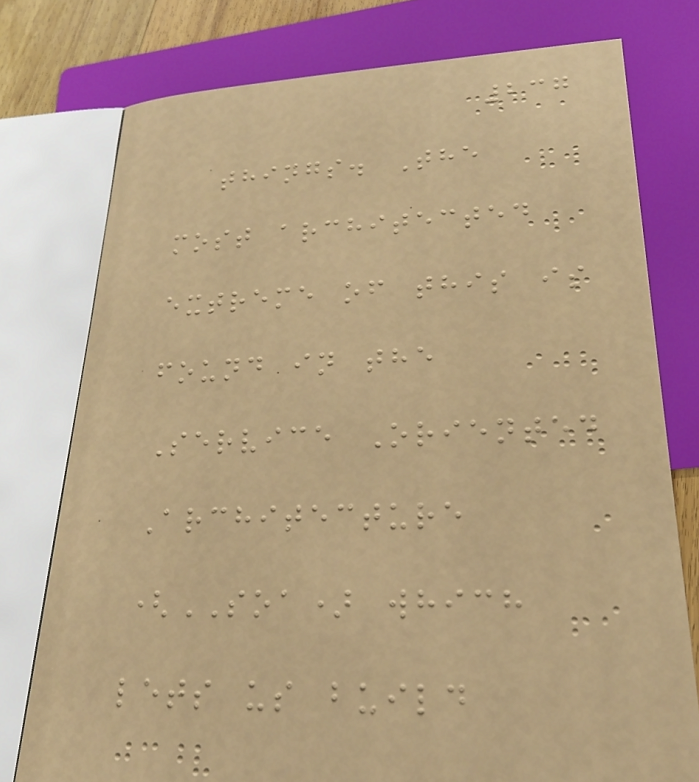237
things. The
most architected
extreme of this is
found in the
Service Oriented
Architecture
(SOA) which
lets us build
